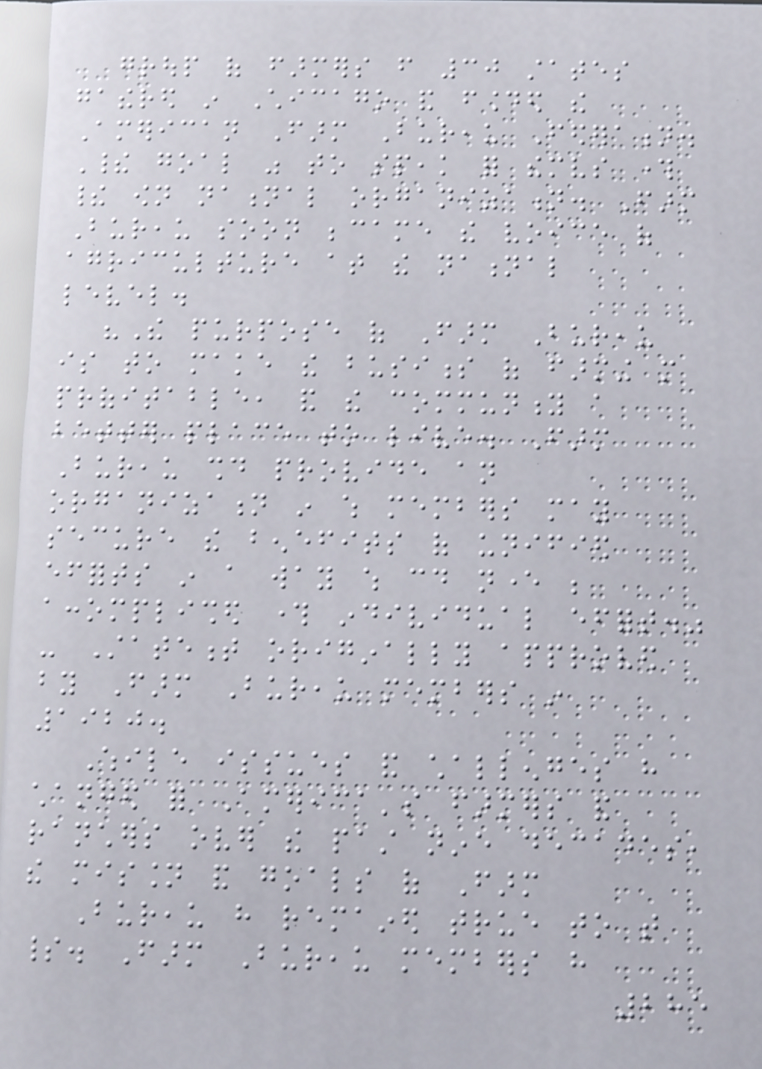group of farmers from 30 states
gathered in Chicago and founded the
American Farm Bureau Federation.
Their goal was to speak for themselves through
their own national organization. Farm
Bureau soon became the voice of
agriculture at the national
level.
"The purpose of Farm Bureau
is to make the business of farming more
profitable, and the community a
better place to live. Farm
Bureau should provide an
organization in which members may
secure the benefits of unified
efforts in a way which could never be
accomplished through individual effort."
- Statement originally approved
by Farm Bureau members in
1920.
While issues and challenges have
changed for America's farmers and
ranchers over the past nine decades,
the mission and goals of Farm
Bureau have remained true to that
spirit. Farm Bureau members have
285
